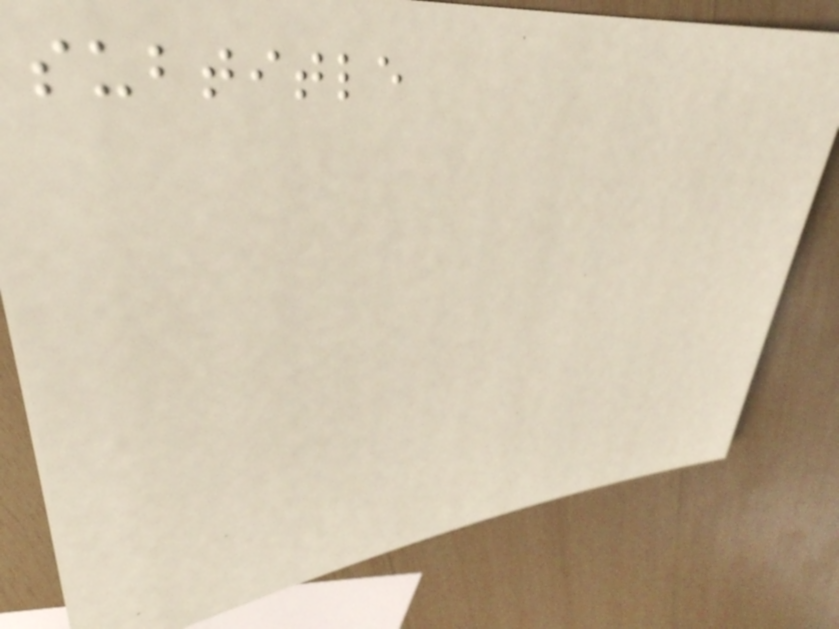subtitle
